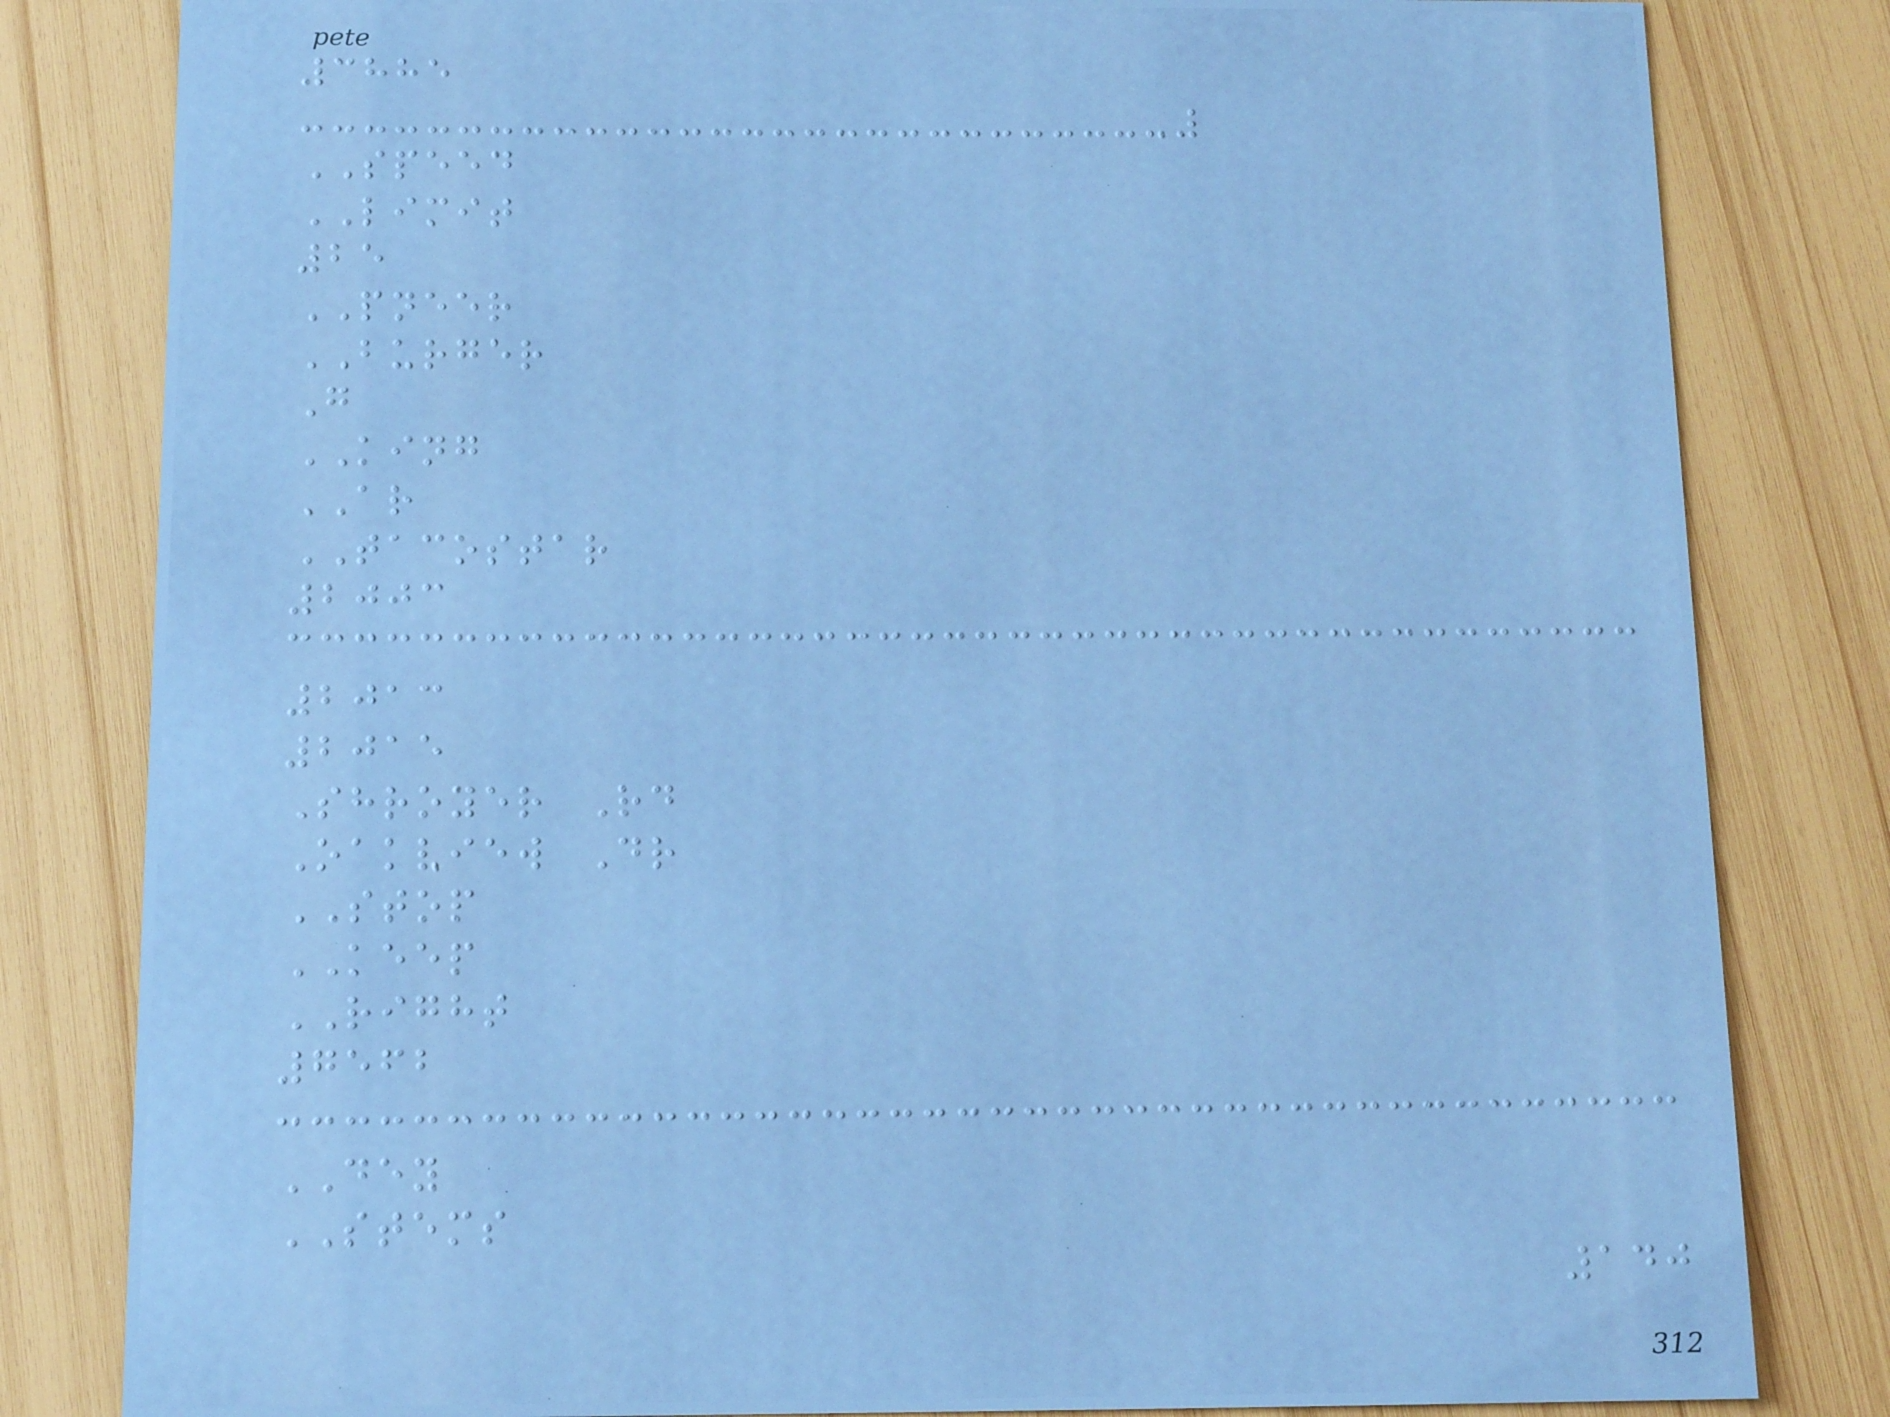3885
SPEED
LIMIT
25
PNEER
BURGER
G
KING
AR
TACOSTAR
2003
2013
2015
Shroyer Rd
Oakview Dr
STOP
KEEP
RIGHT
7562
DEY
STEMS
140
